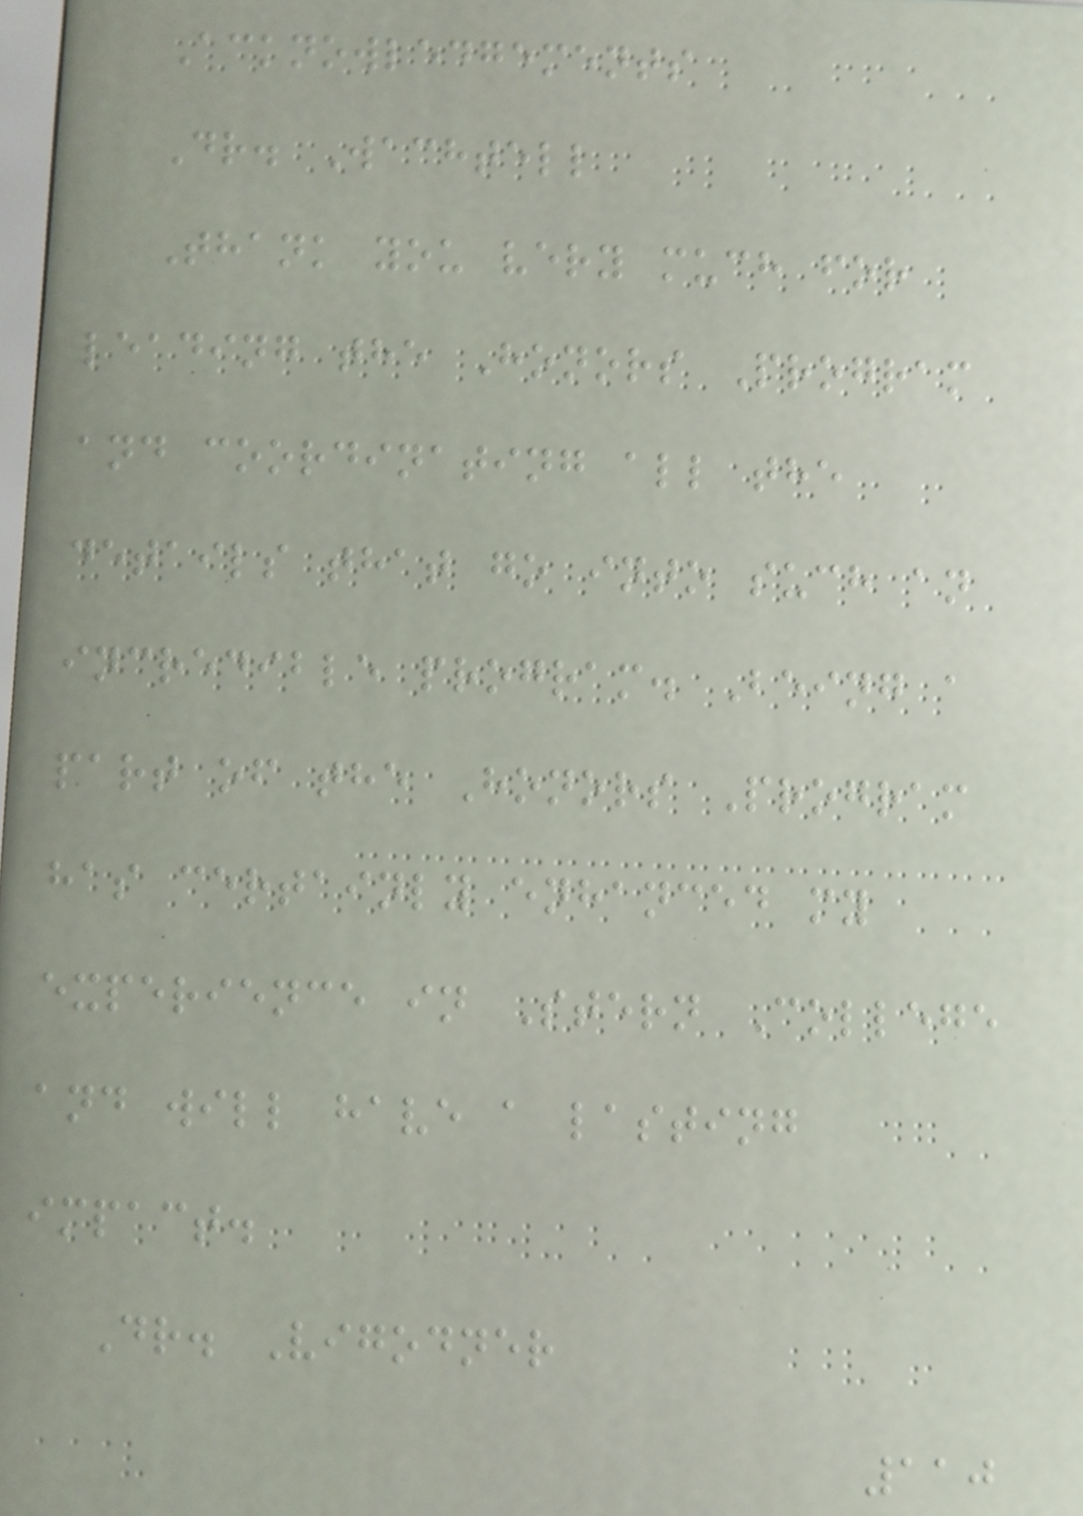Acknowledgements
Dr. Wachtell
Thank you very much for
leading the Honors Program
and coordinating all the
details that go into such an
incredible program. Being a
part of the Honors Program
has certainly enhanced my
experience in Stern College
and will have a lasting
impact.
Dr. Vigodner
110
